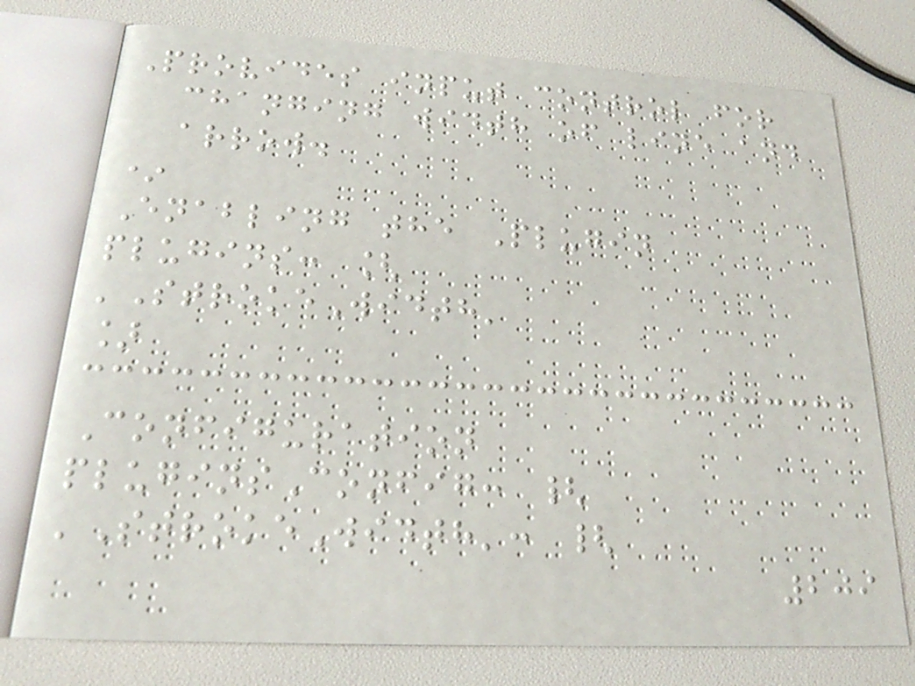Provides input control for
changing width of line and
arrow.
*
Enabling the Plugin
plugins: [
'StrokeWidth'
]
Configuration
pluginsConfig: {
'StrokeWidth': {
209
